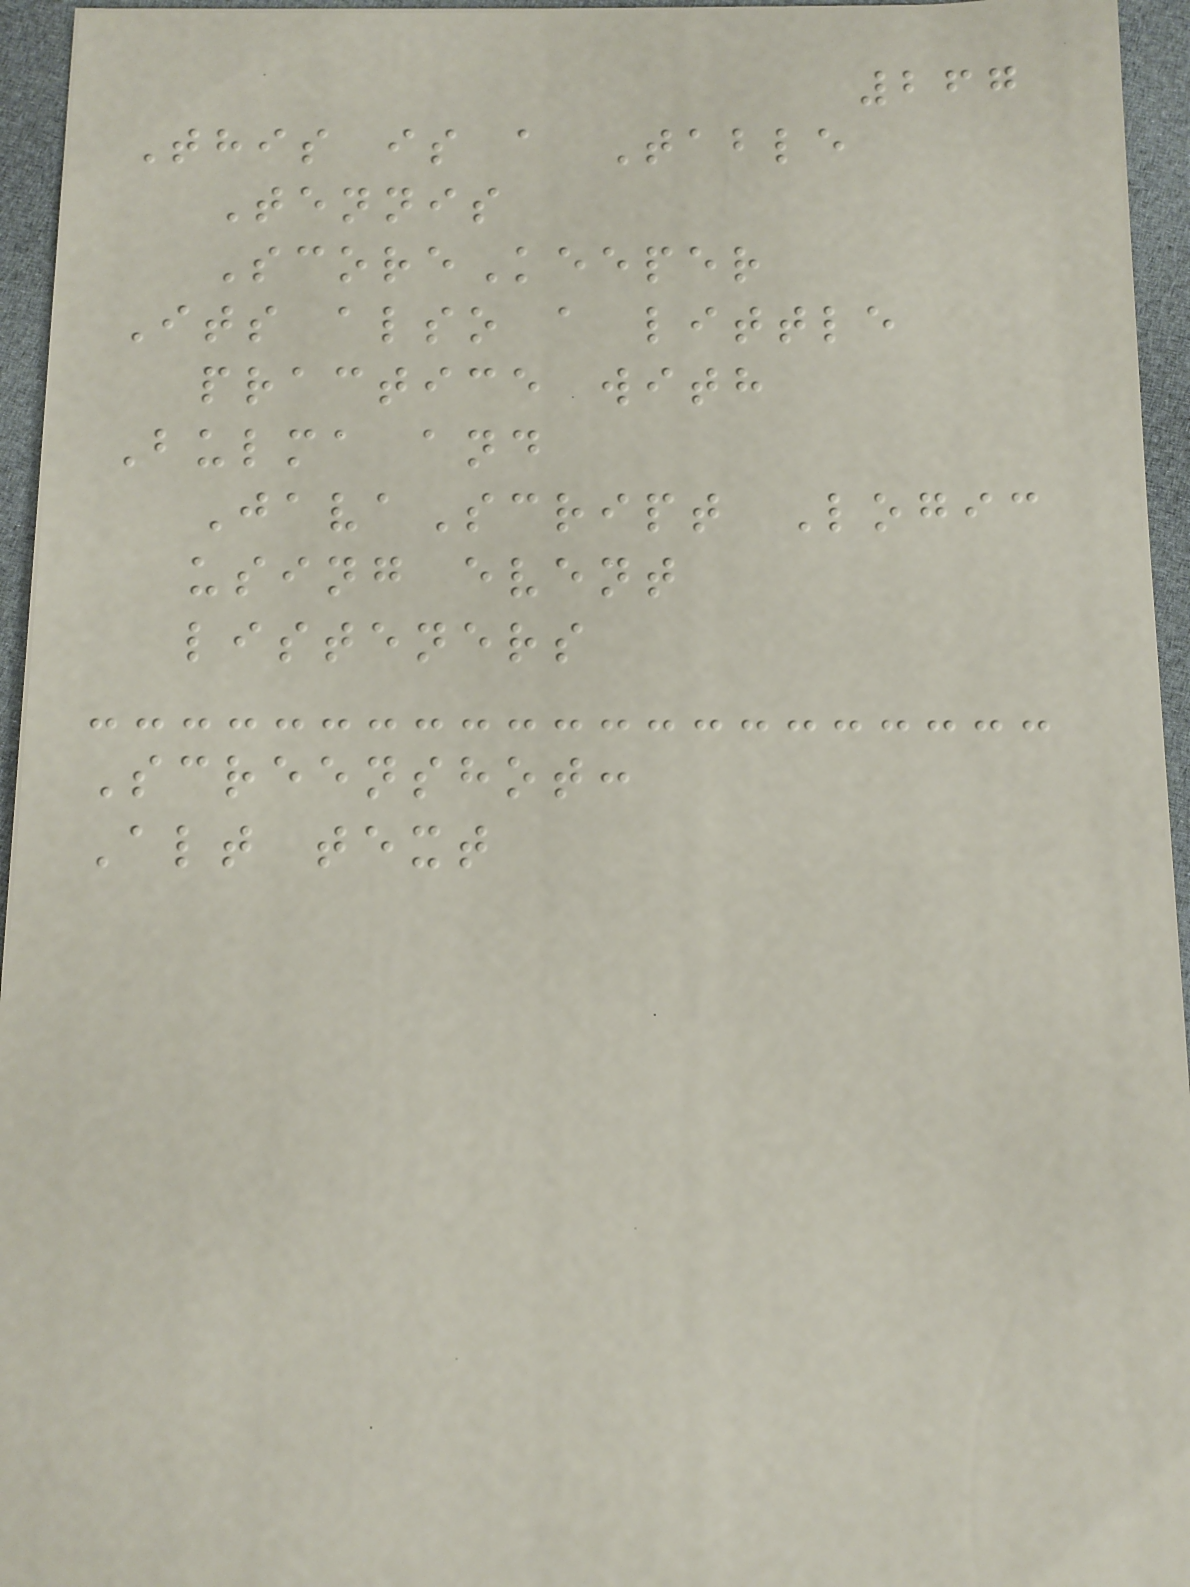267
This is a Table
Tennis
ScoreKeeper
Its also a little
practice with
Bulma and
JavaScript Logic
using event
listeners
Screenshot:
Alt text
